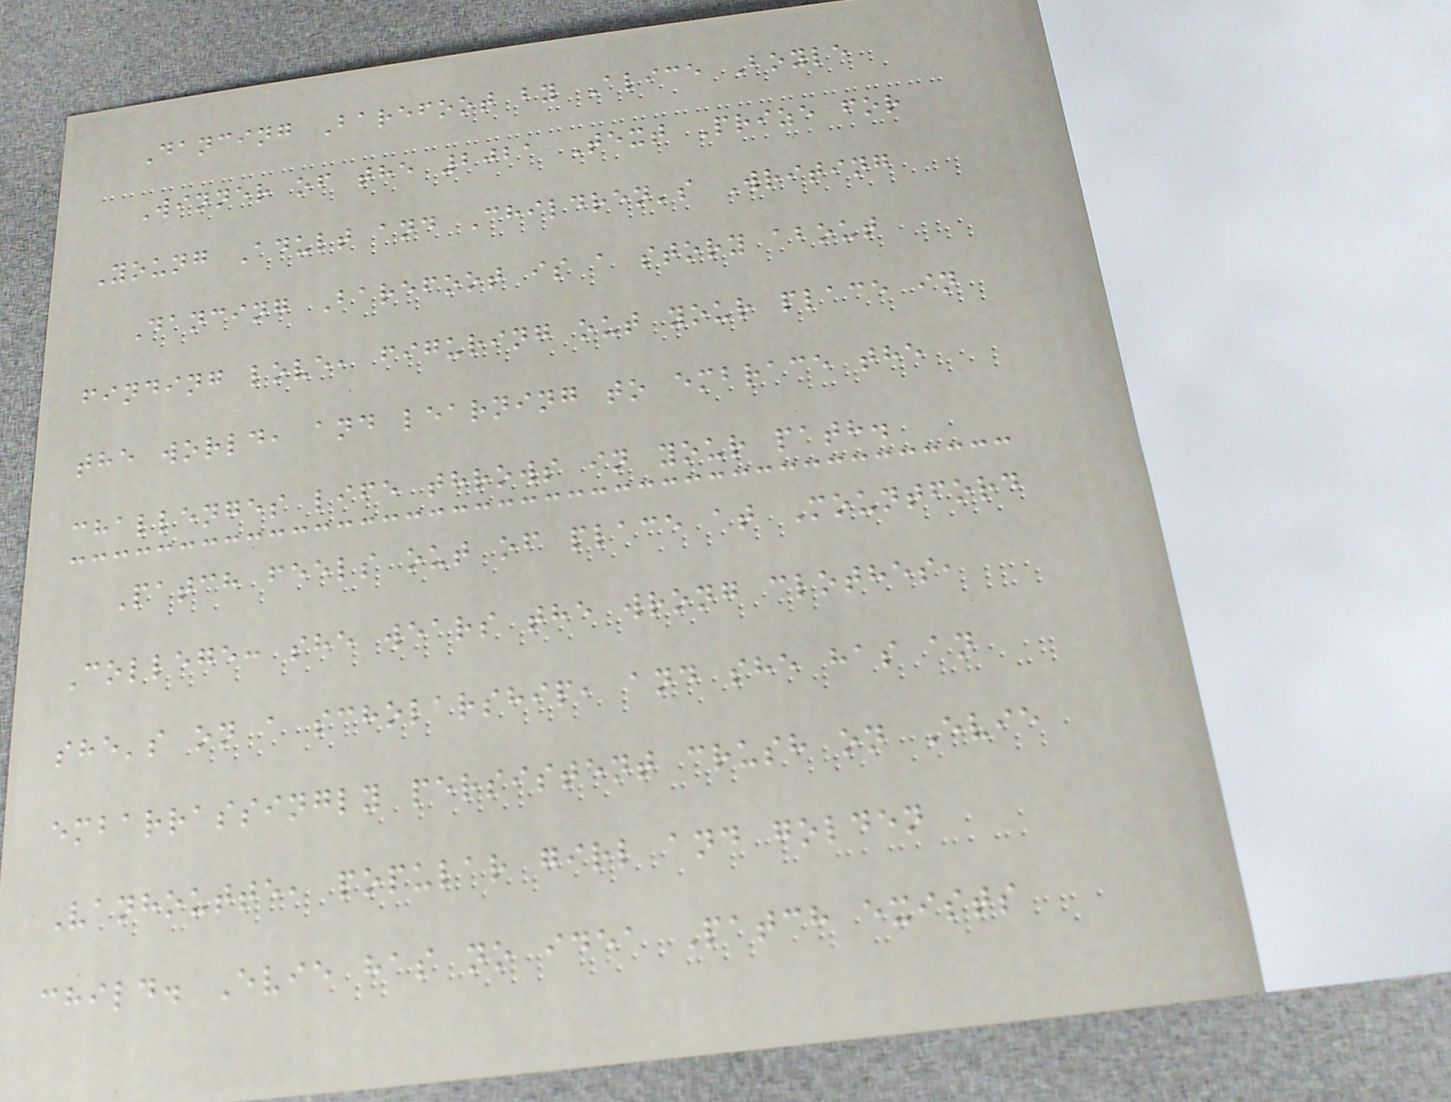Dancing Barefoot by Alice Boyle
Winner of the 2021 Text Prize for
Young Adult and Children's Writing
Dancing Barefoot is a story about
finding love, figuring out your place in
the world, and learning to embrace the
challenges life throws in your path.
Patch feels out of place at Mountford
College: she wears the wrong clothes,
she's on a scholarship, and she has an
embarrassingly persistent crush on Evie
Vanhoutte, popular girl and golden
child. Evie has no idea Patch exists
